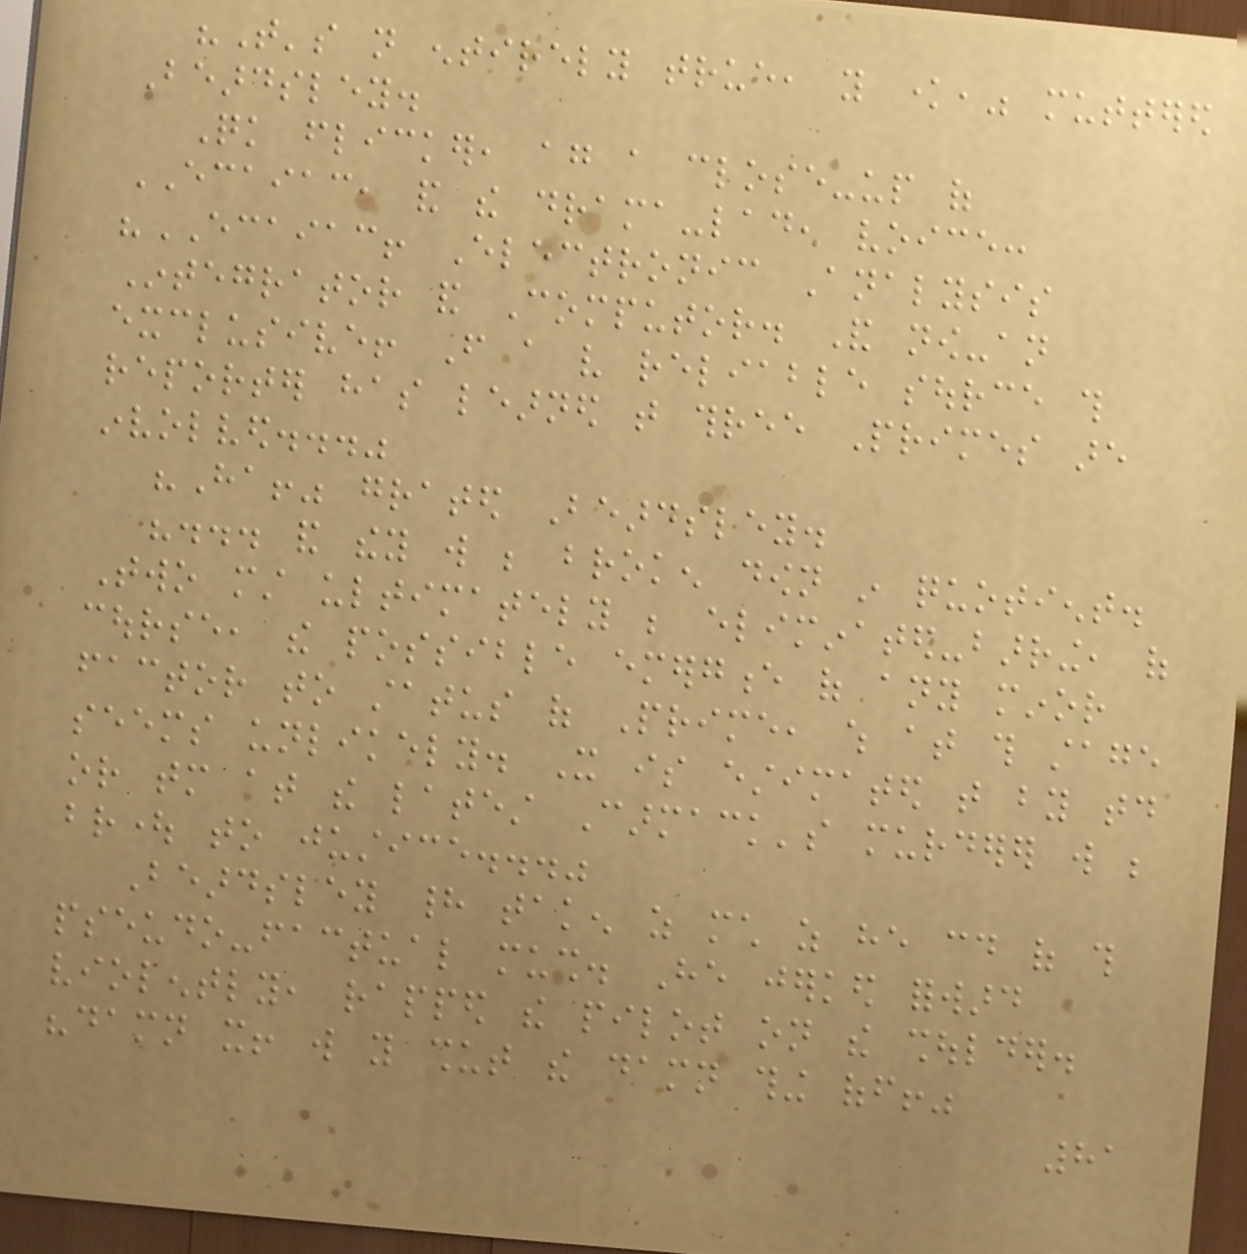"That's not entirely true, you know," muttered
Beardsley.
Quick flicker, again a close-up of
ECAIAC, and the drama-laden voice:
"ECAIAC! Electronic Analysis
Integrator and Computor. And now-an
exclusive! From a very reliable source this
reporter has learned that three Primes are
involved..."
"Ha!" grated Beardsley.
"... and they will be broken down in quotient.
Two must ultimately be eliminated-barring, of
course, the possible emergence of any minor
factor to status of Prime, which at this stage
seems unlikely. It is estimated that by today
or tomorrow at the latest Carmack's murderer will be
brought to justice..."
Beardsley had taken as much as he could of this
pseudo-factual mush. He jerked forward
violently, rapped the pilot on the shoulder.
"damn it! will you shut the damn thing off!"
81
